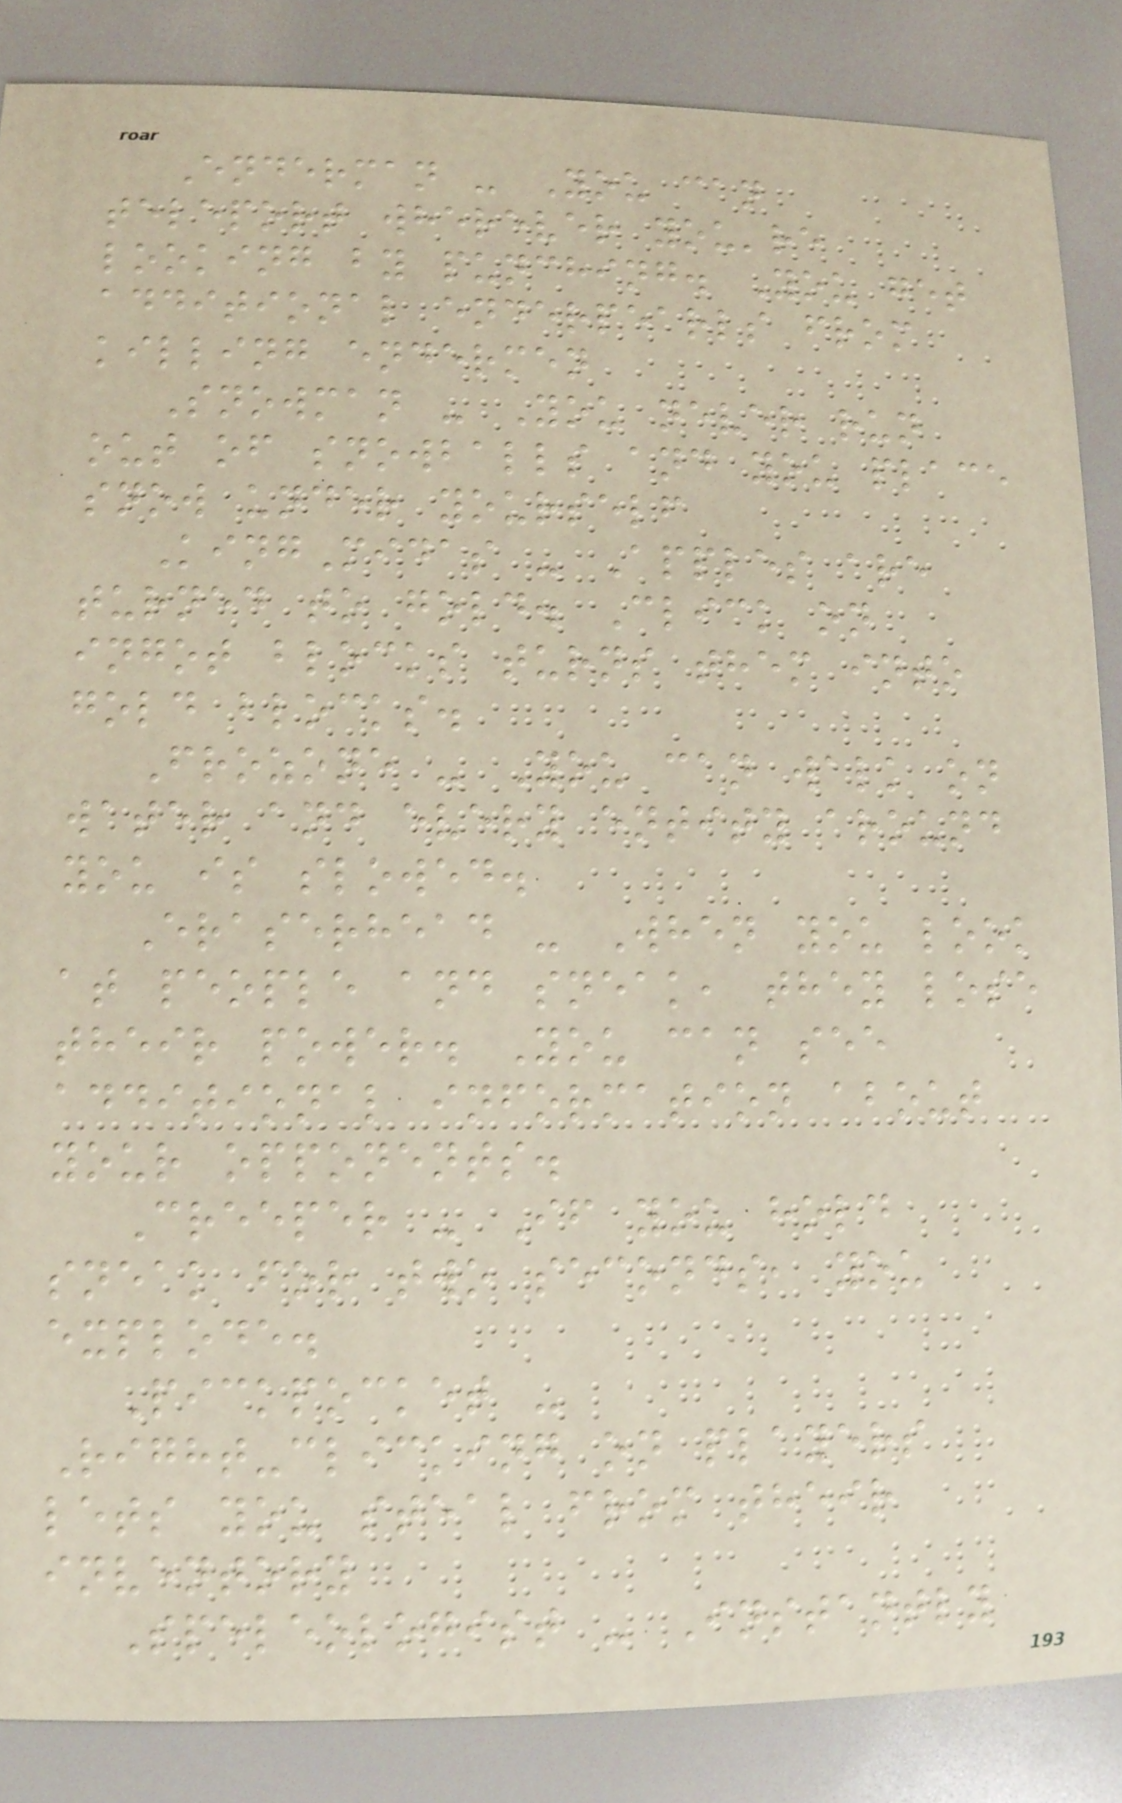Enderman - You can
teleport wherever you're
looking by punching. You get
additional enderpearls from
killing endermen
Snowman - You never run
out of snowballs and you place
snow under yourself
KingMidas - Apples are
turned to gold. Click on
ingot blocks turns them into
gold blocks.
Frozone - You can walk on
water and every entity around
you is slowed.
Eraserhead - When you look
at people and sneak, they lose
their power. You can see
additional information about
your opponents.
Creeper - If you hold
sneak for two seconds, you
explode.
Pickpocket -
Right-clicking on players
lets you steal from their
inventory
Speleologist - Instantly
